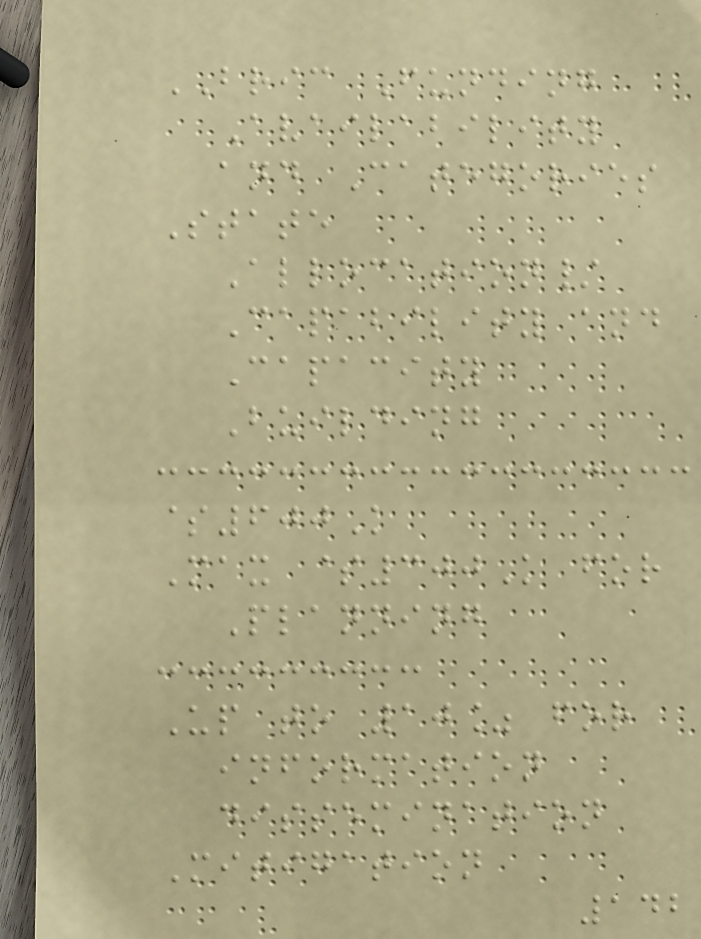BRIC Funding
Availability
and Categories
State
Allocation/
Capability and
Capacity
Building
$600K
Max $300K for
Planning
Up to 10% for
information
dissemination
Mitigation
142
